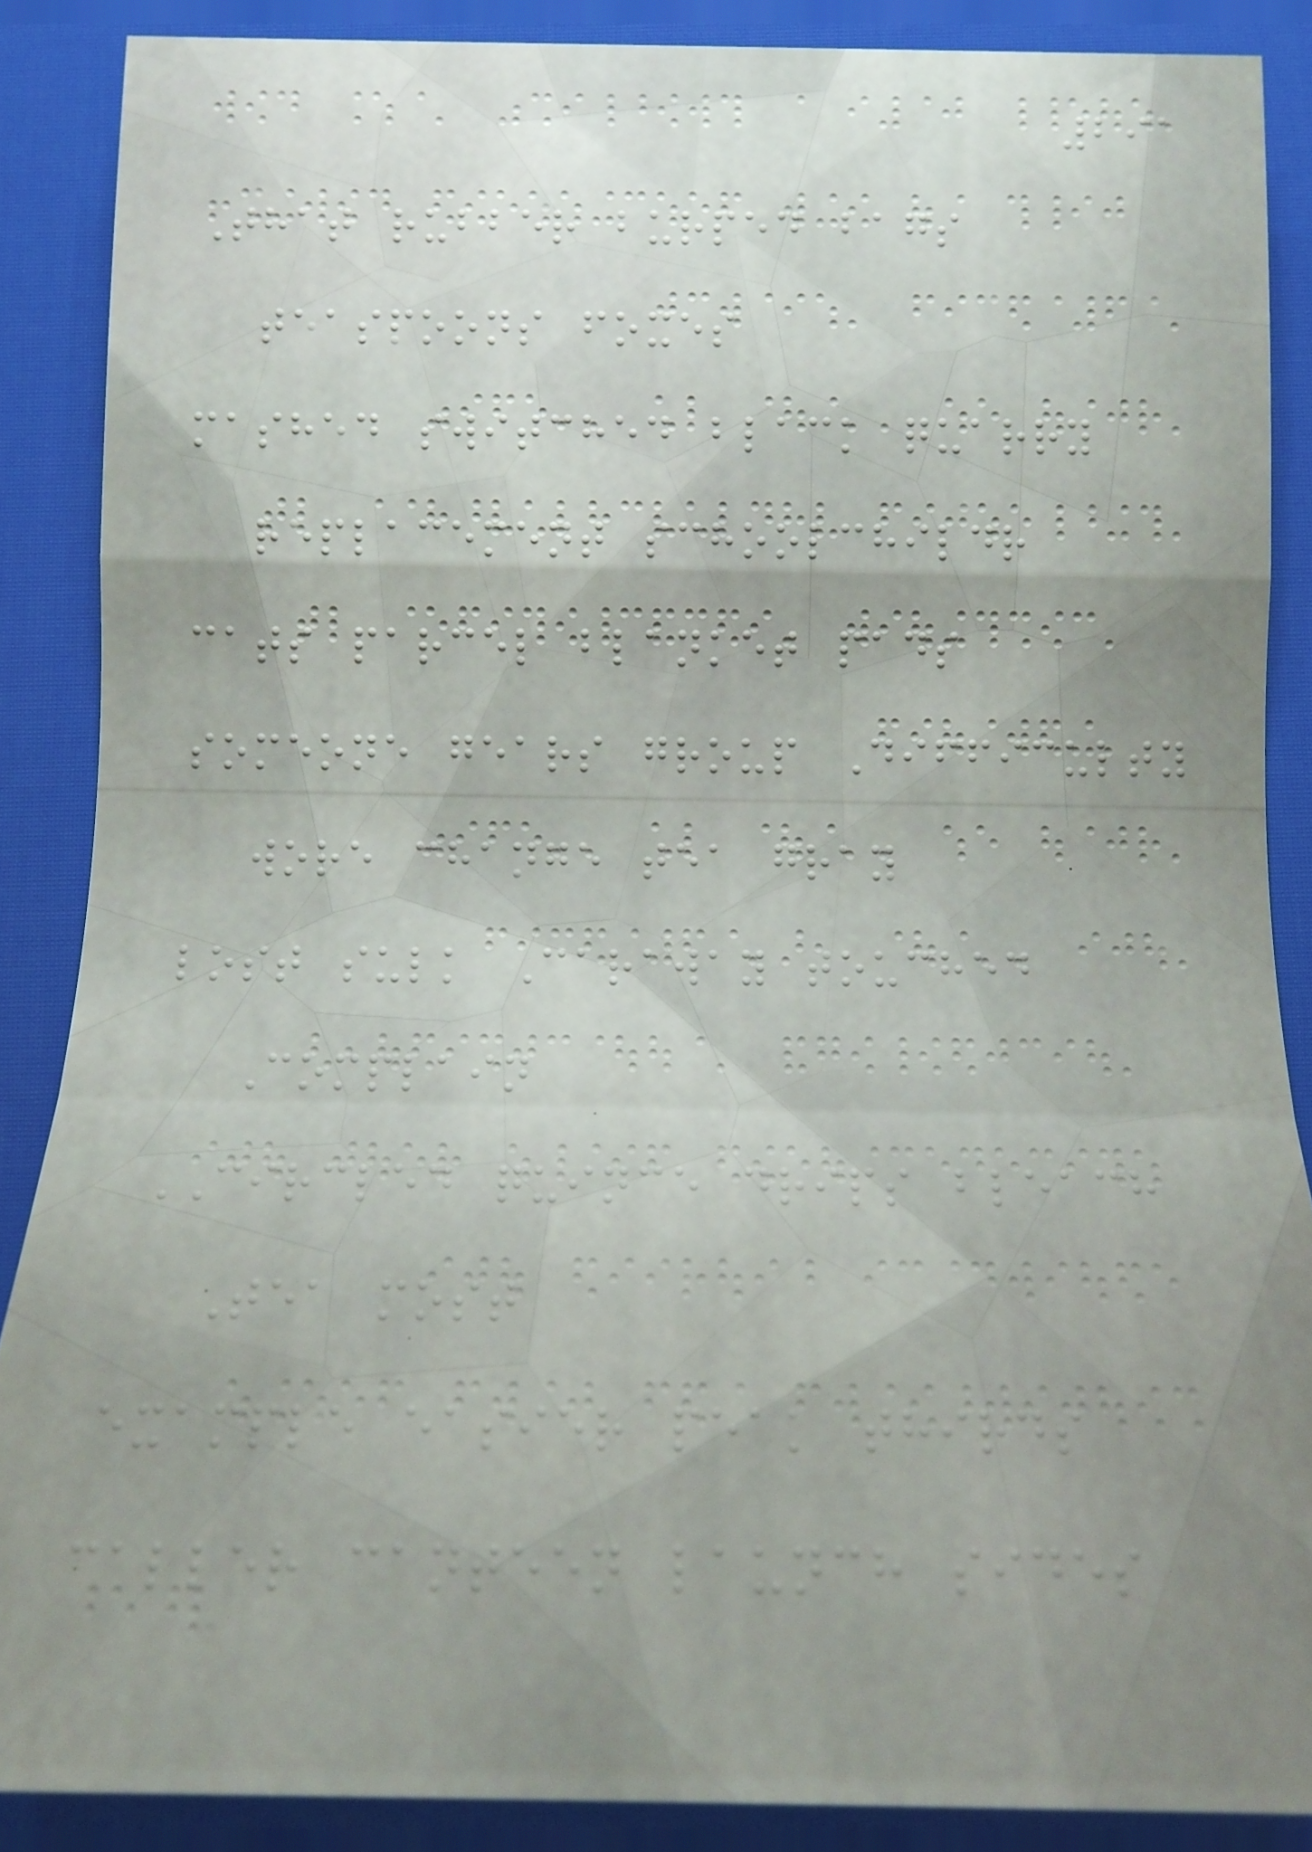291
That rubber burped bags
teaspoons foxes
mashed switched black quarry
replacement schoolchildr
cats parcel blanket pads
someone gears group Difficulty
wore change tea gray
lost sulk Caraway touched
Complain
CIRCLED quince drips bleach
Tea most
example easier peak thirds
caller canteen launch sides
